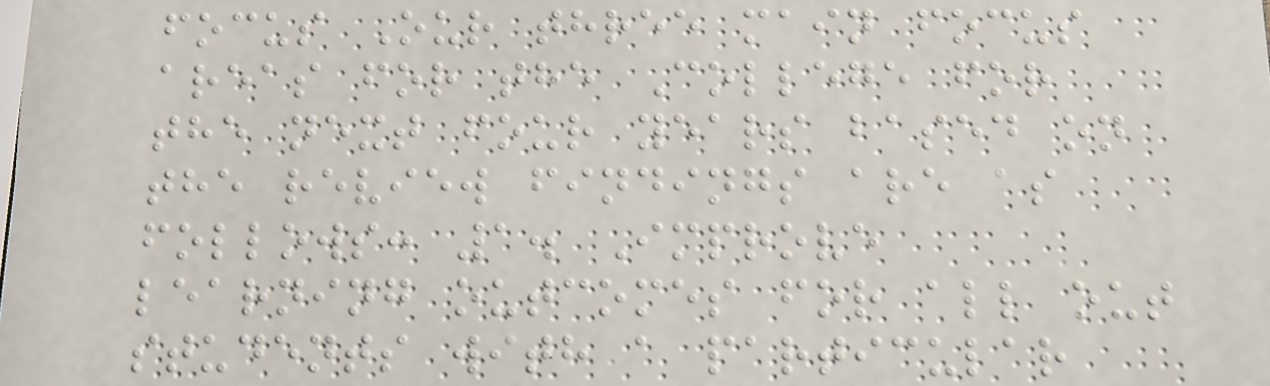focus Our three main focus
areas for the College for
the next four years based on
the review findings are as
follows: 1. Improve
learning outcomes for all out
students with a particular
